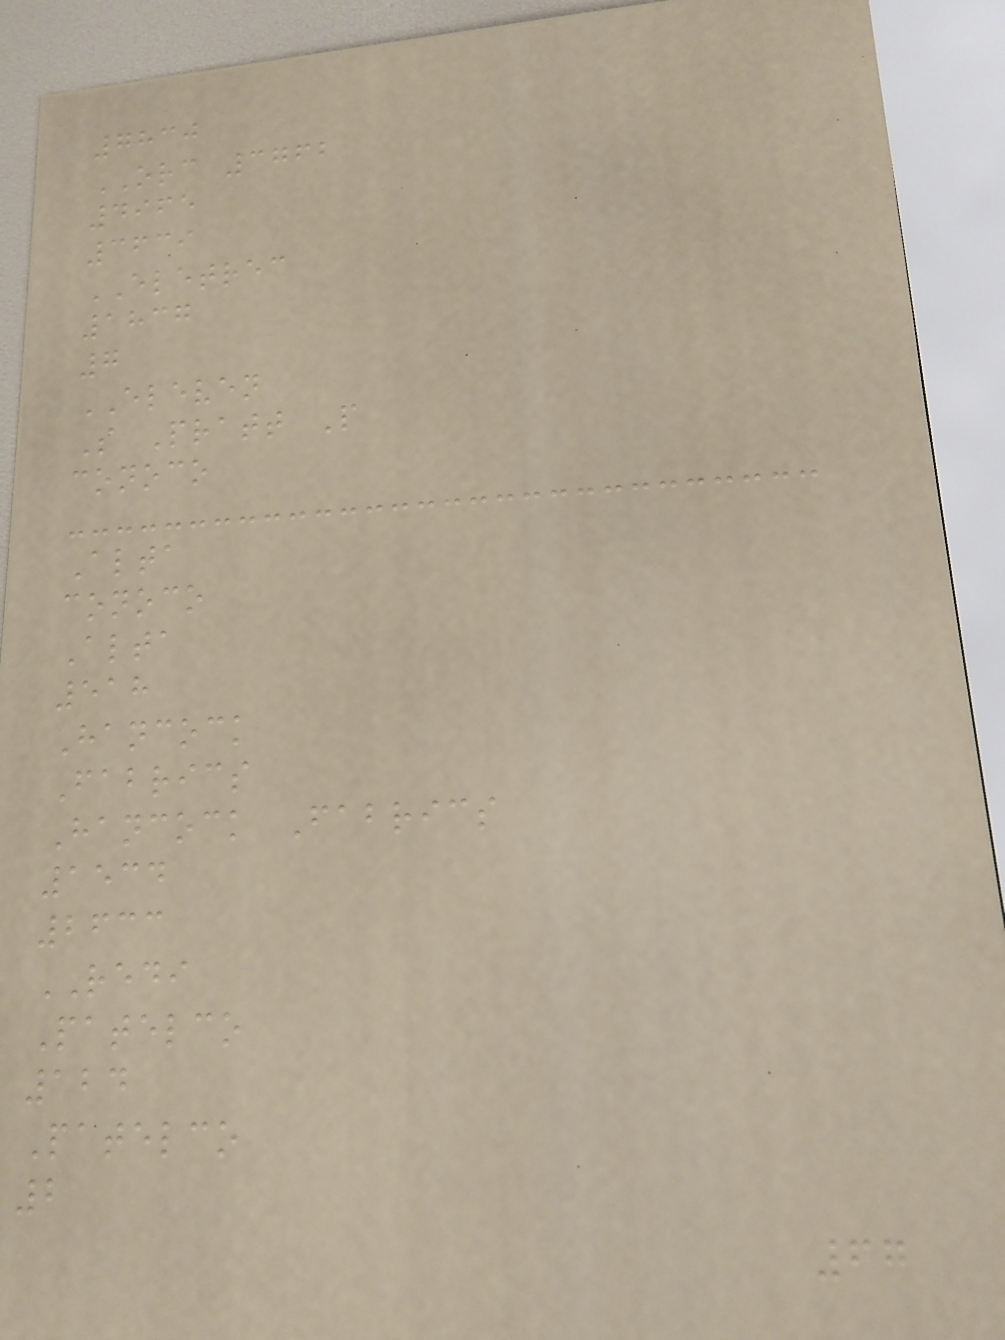7830
ORC 3762
4965
3639
ELETREC
1837
7
ELEVEN
S Pratt P
conoco
Alta
conoco
Alta
518
Hancock
Fabrics
Hancock Fabrics
1534
2633
REDI
Patelco
124
Patelco
2
67
